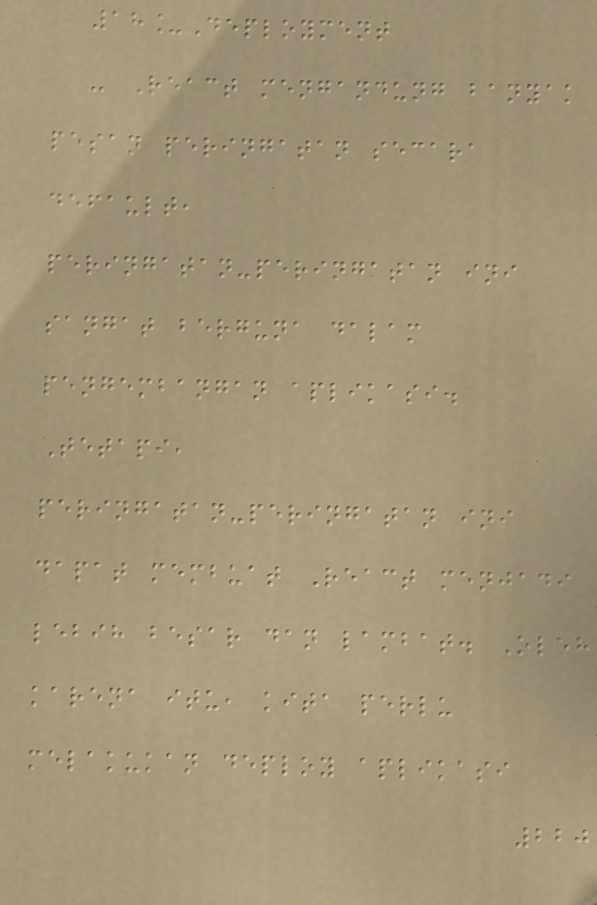18_Deployment
- React mengandung banyak
pesan peringatan secara
default,
peringatan-peringatan ini
sangat berguna dalam
pengembangan aplikasi.
Tetapi,
peringatan-peringatan ini
dapat membuat React menjadi
lebih besar dan lambat. Oleh
karena itu, kita perlu
melakukan deploy aplikasi
220
